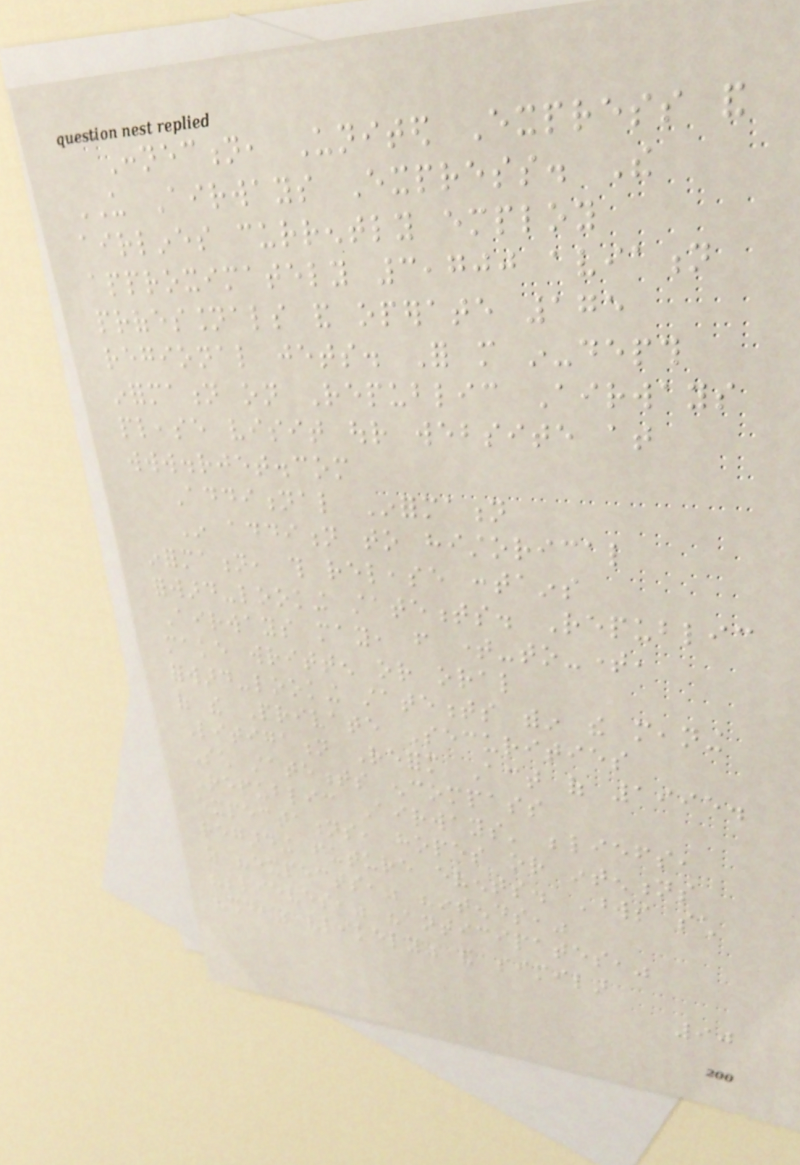Connection, United Express and
US Airways Express. The
airlines currently employ
approximately 3,700 aviation
professionals and operate 175
regional jets. For more in-depth
information on Republic Airways
please visit our website at
www.rjet.com
Additional Information
In addition to historical
information, this release contains
forward-looking statements. Republic
Airways may, from time-to-time,
make written or oral
forward-looking statements within the meaning
of the Private Securities
Litigation Reform Act of 1995.
Such statements encompass
Republic Airways' beliefs,
expectations, hopes or intentions
regarding future events. Words such
as "expects," "intends,"
"believes," "anticipates,"
"should," "likely" and similar
90
